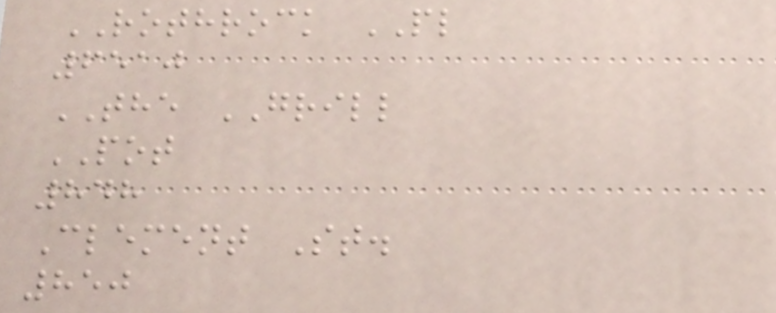ROTHROCK PL
6510
THE GRILL
POT
848
Clement St.
850
